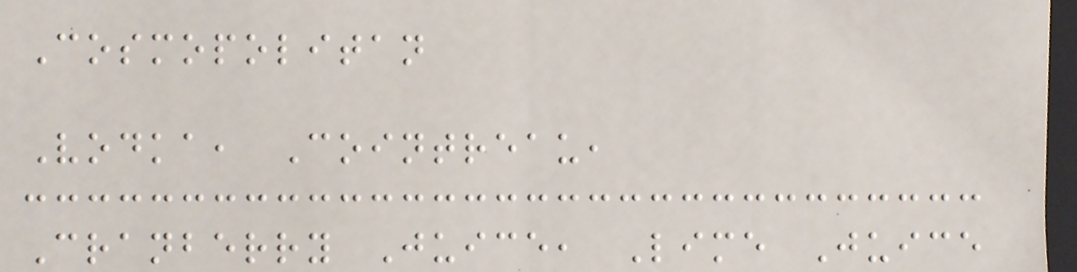Cosmopolitan
Vodka, Cointreau,
Cranberry Juice, Lime Juice
